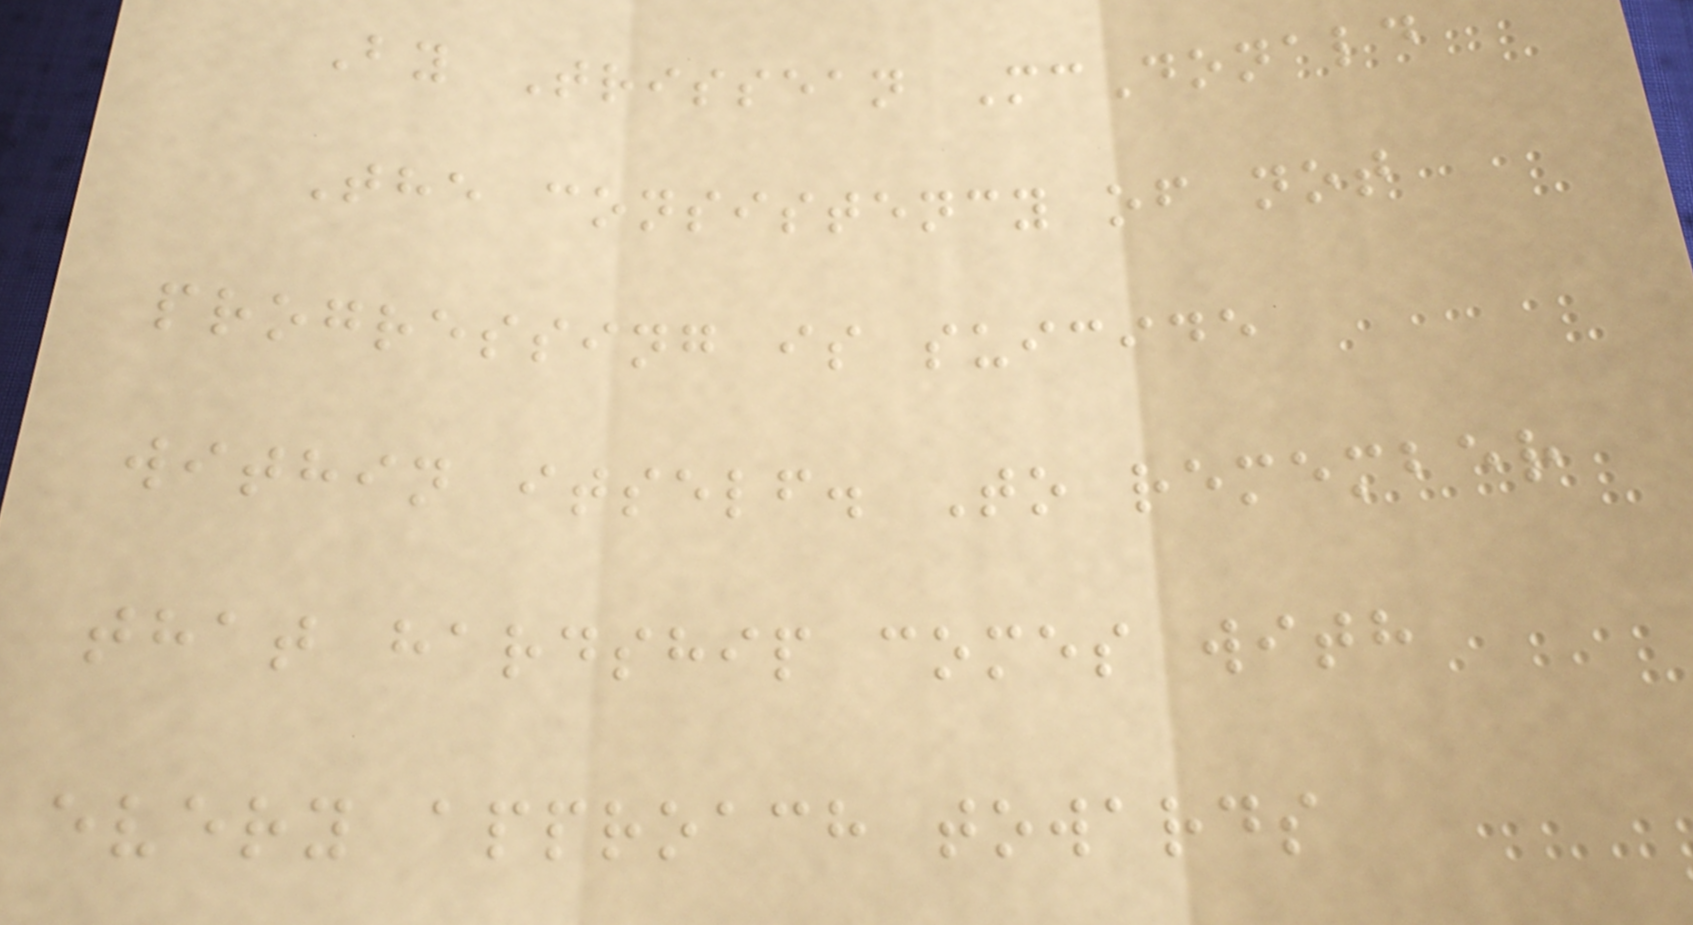By Trissean McDonald
The consistency of not
progressing is suicide
within itself. To remember
that hardship comes with
every approach towards
